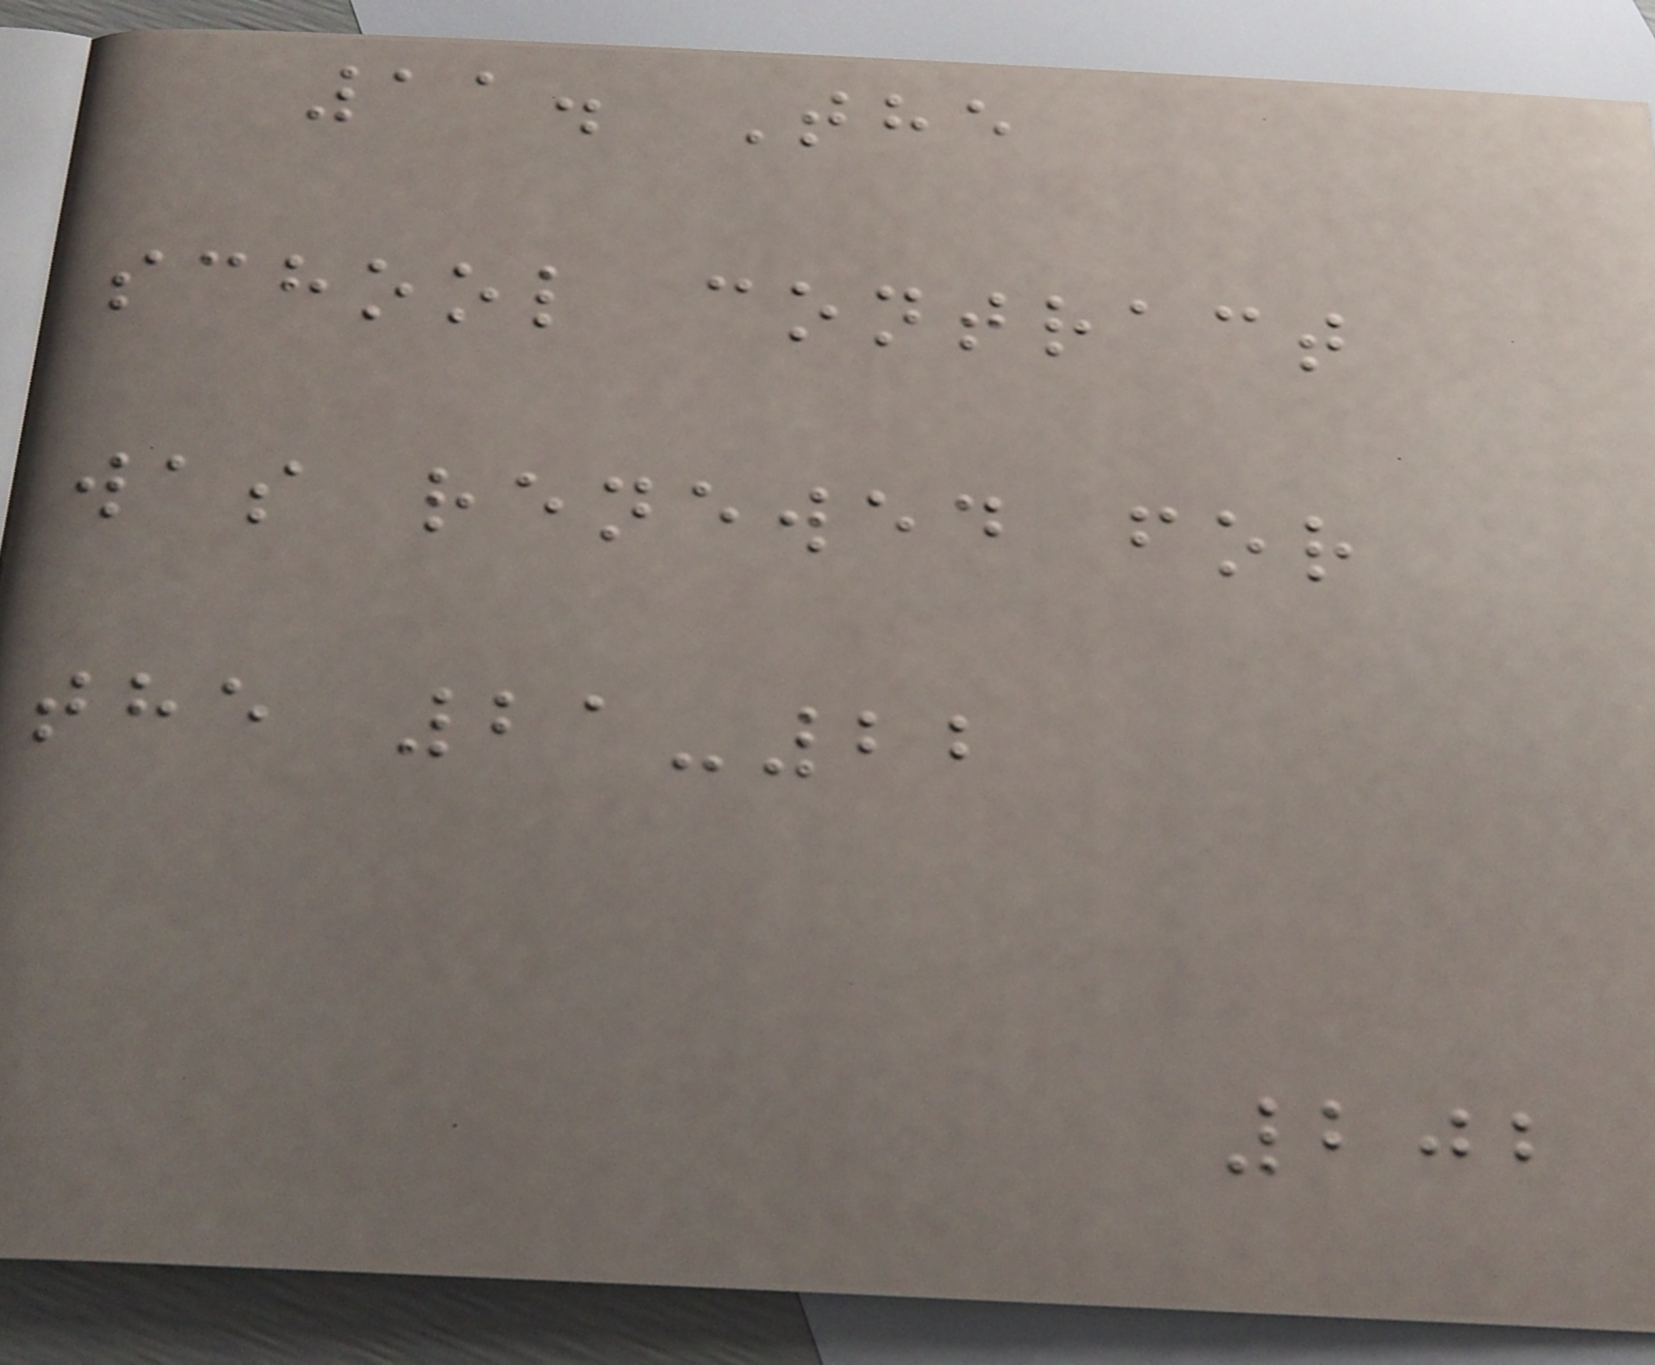11. The
school contract
was renewed for
the 21-22
202
